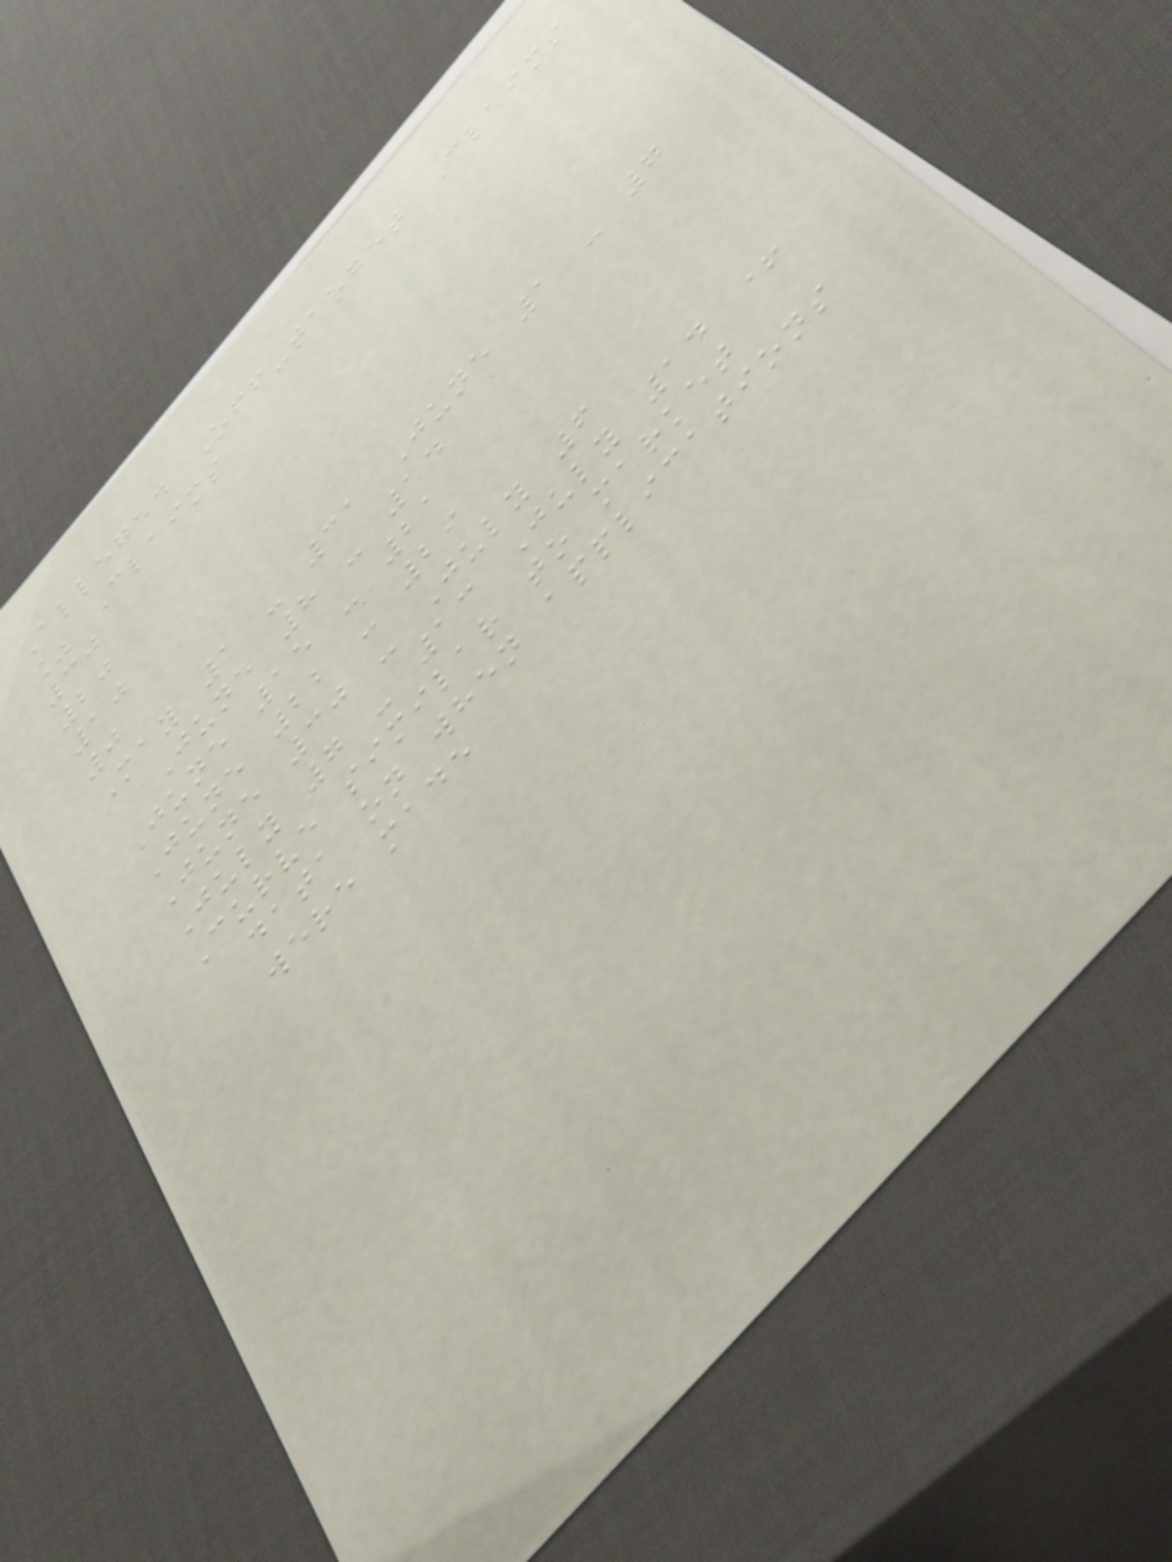Alleged Off-target Claims
% Claims
30
20
10
0
May 1 - 31 June 1 - 7
June 8 - 14
June 15 - 21
June 22 - 29
June 30 - July 6
July 7 - 13 July 14 +
Curve similar to market
data on when applications
were made
